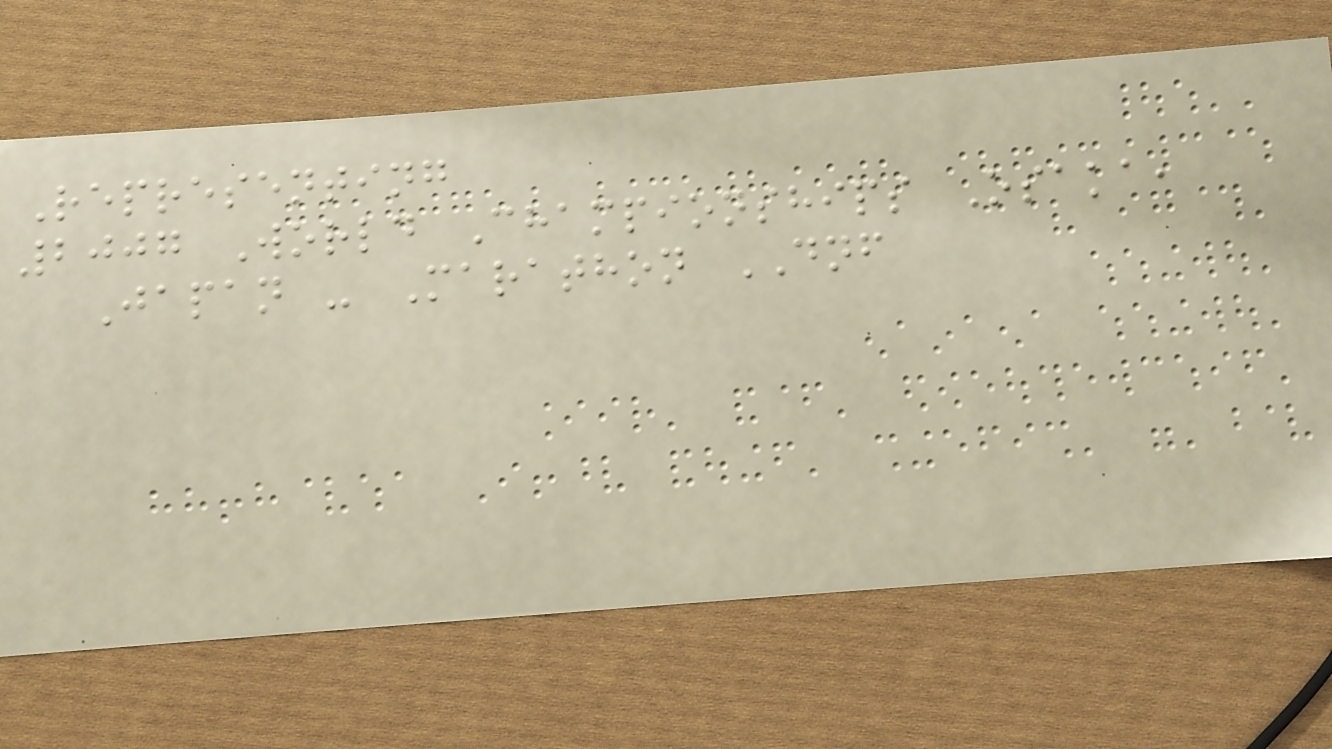Representing
2007 World Championships Osaka,
Japan - Marathon DNF
